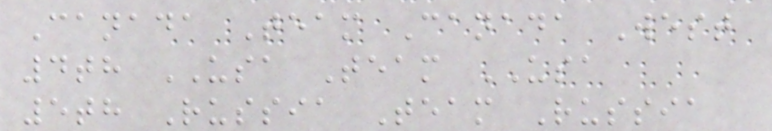Canada Team Canada West
4th USA Team USA
5th Russia Team Russia
